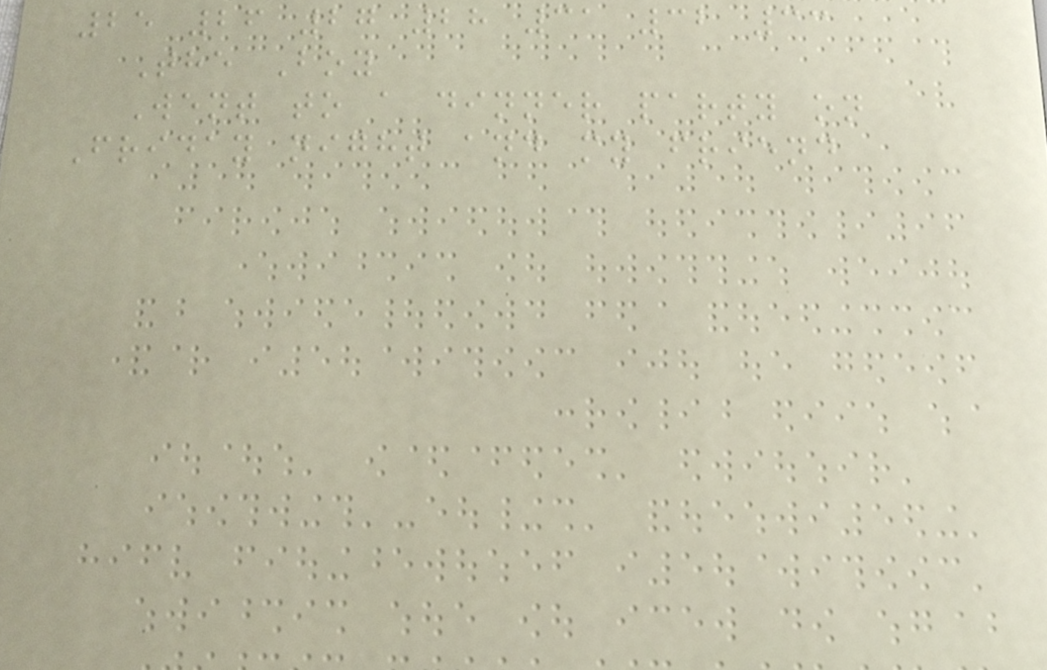25 26 27 28 31 32 33
The Boy
Went to a dinner party on
Friday night and my friend
